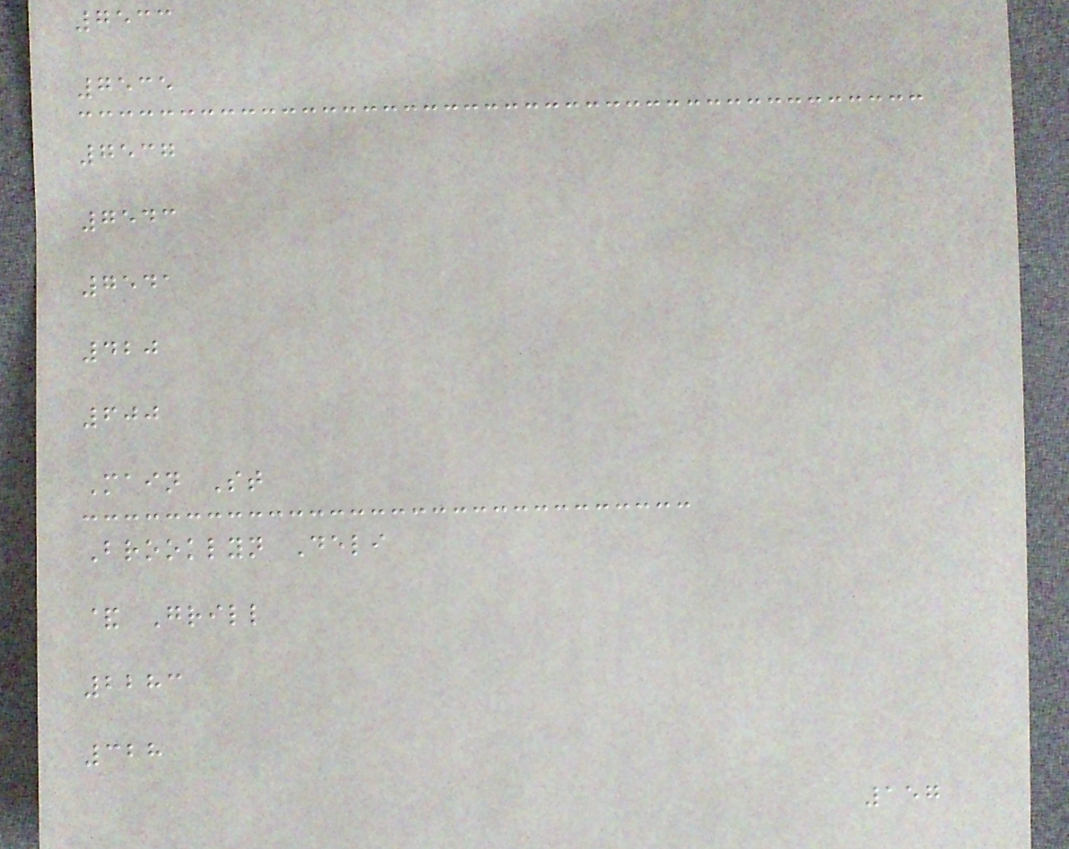7533
7535
7537
7543
7541
420
600
Main St
Brooklyn Deli
& Grill
2283
328
157
